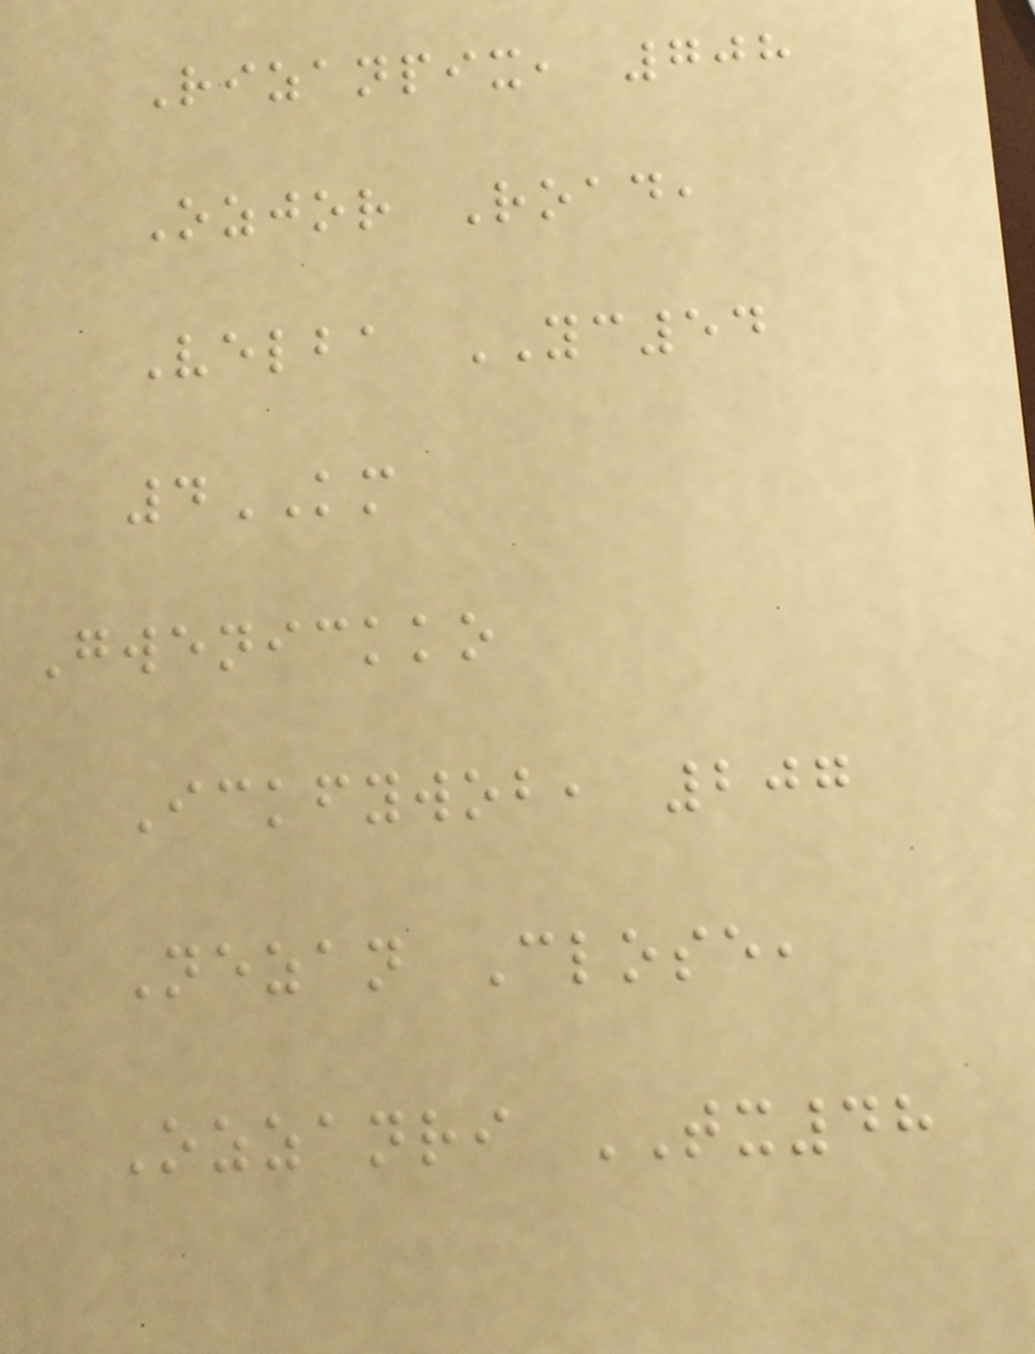Rizanpix, 708
Ozjor Road,
Velba YC54
4KM
Gwenickko
Ickfywob, 207
Nezan Close,
Ozzanri TX48
